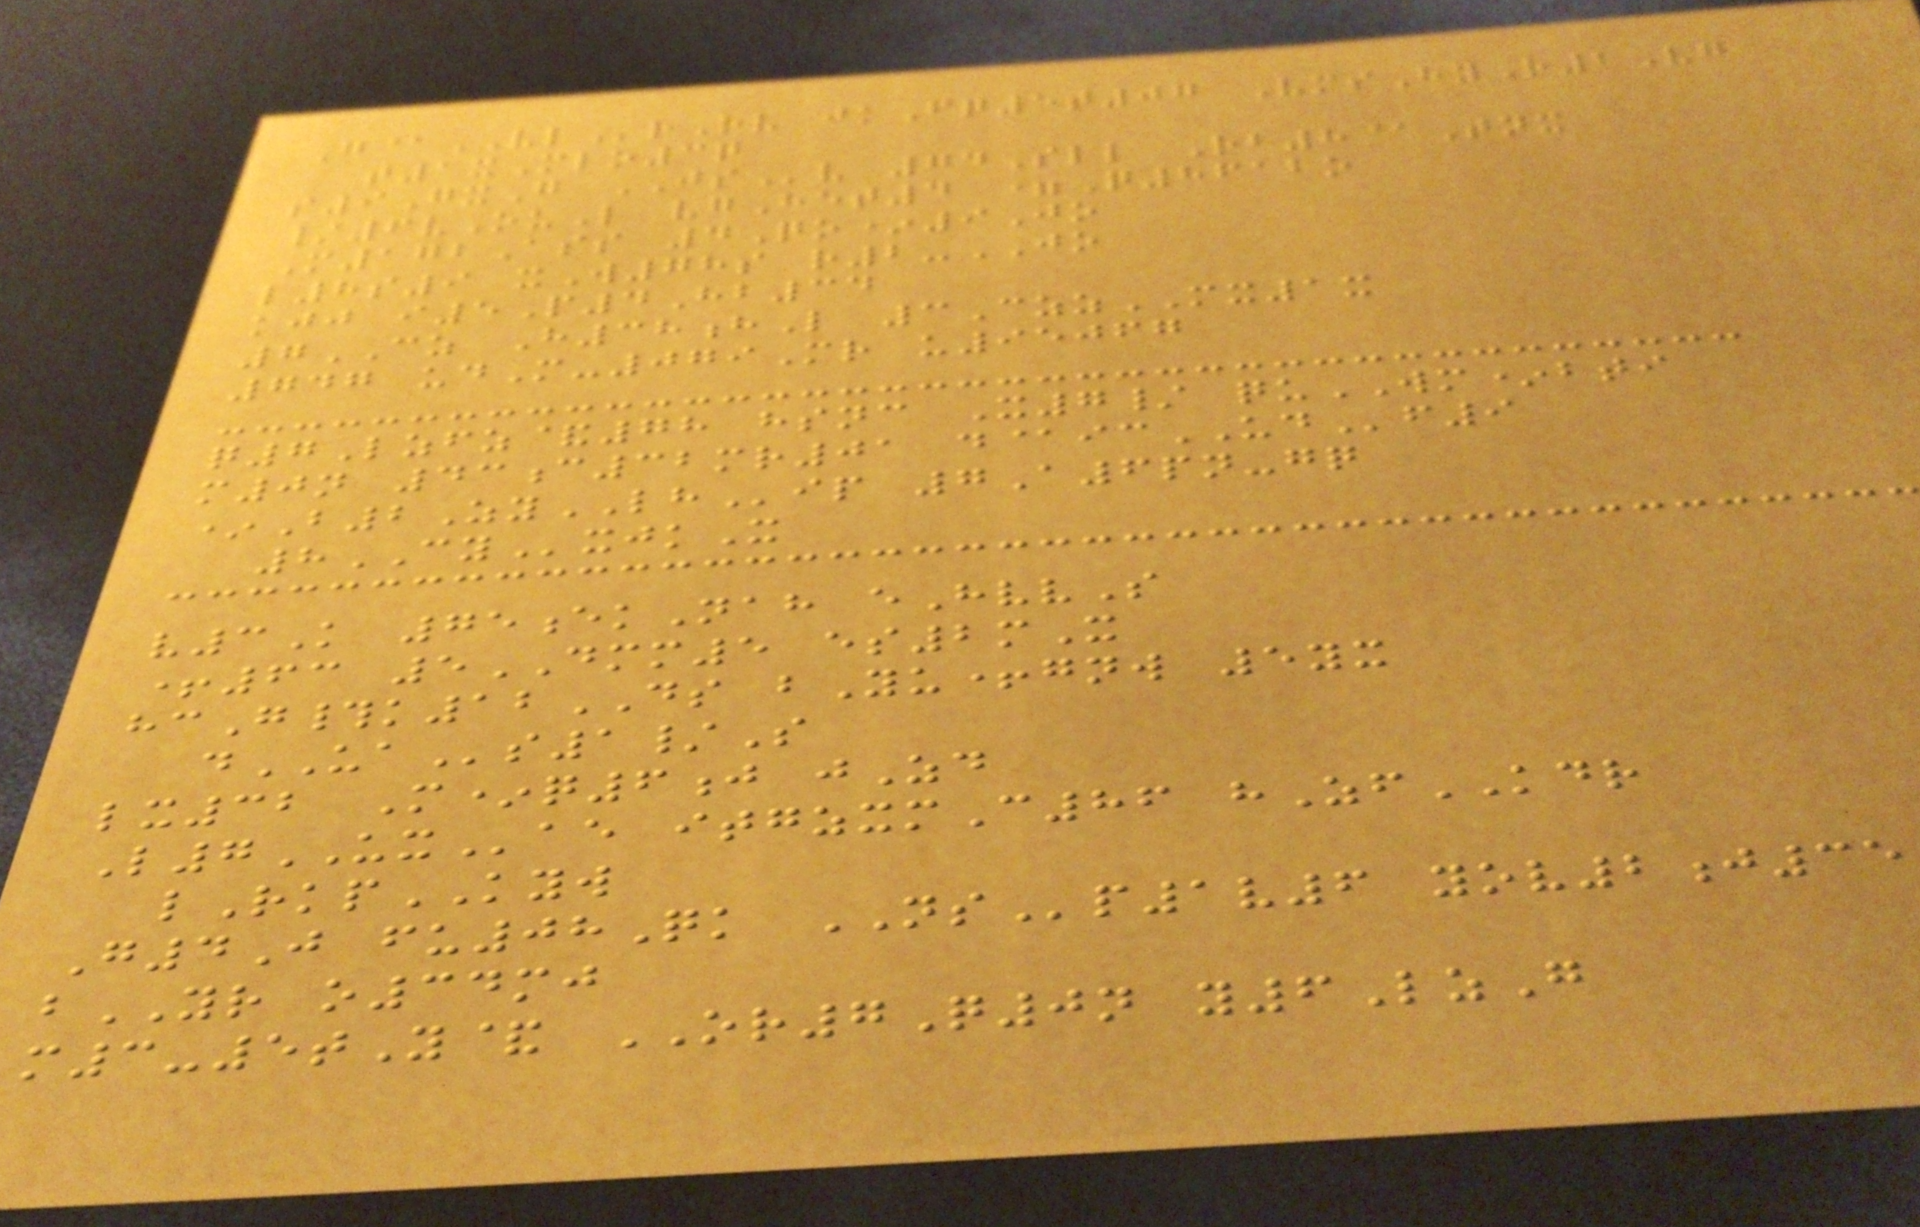G@VLrRv jkFq5t07 VmsHyR2Vg
t1xMlo3q
s9GxG JSv 74Sll Rb8@Tnx
/6vOuL vgHet4 =Q8612o
M172Ass 4Qo*9Jo
l8s9 xW78s r2-JO
kjj i5P4Hb34
7CZ H38hL 3CzzMX1x
747 udM-079Mr u95067
q7Lzfz&78 hsnc X7/ quWM*bti
m0n 43c32mr01 d@icUDf9
*B2ZyLHip 7A6pn-gq
8CYxjkX
v3K 75ekNah eHvvS
+63 5DMM5 es2mX
hcG#k12DS bYu+gnw 5yx
dUAs1/S
lx32 M*q6j jZd
L7UXae itgzxmC86 hZfKDR
lRkpKYW
G4J fu08Qk NSp1v6 yov2j35
bYR o34mj
m3-5tY& OR7Q0n y6LzG
